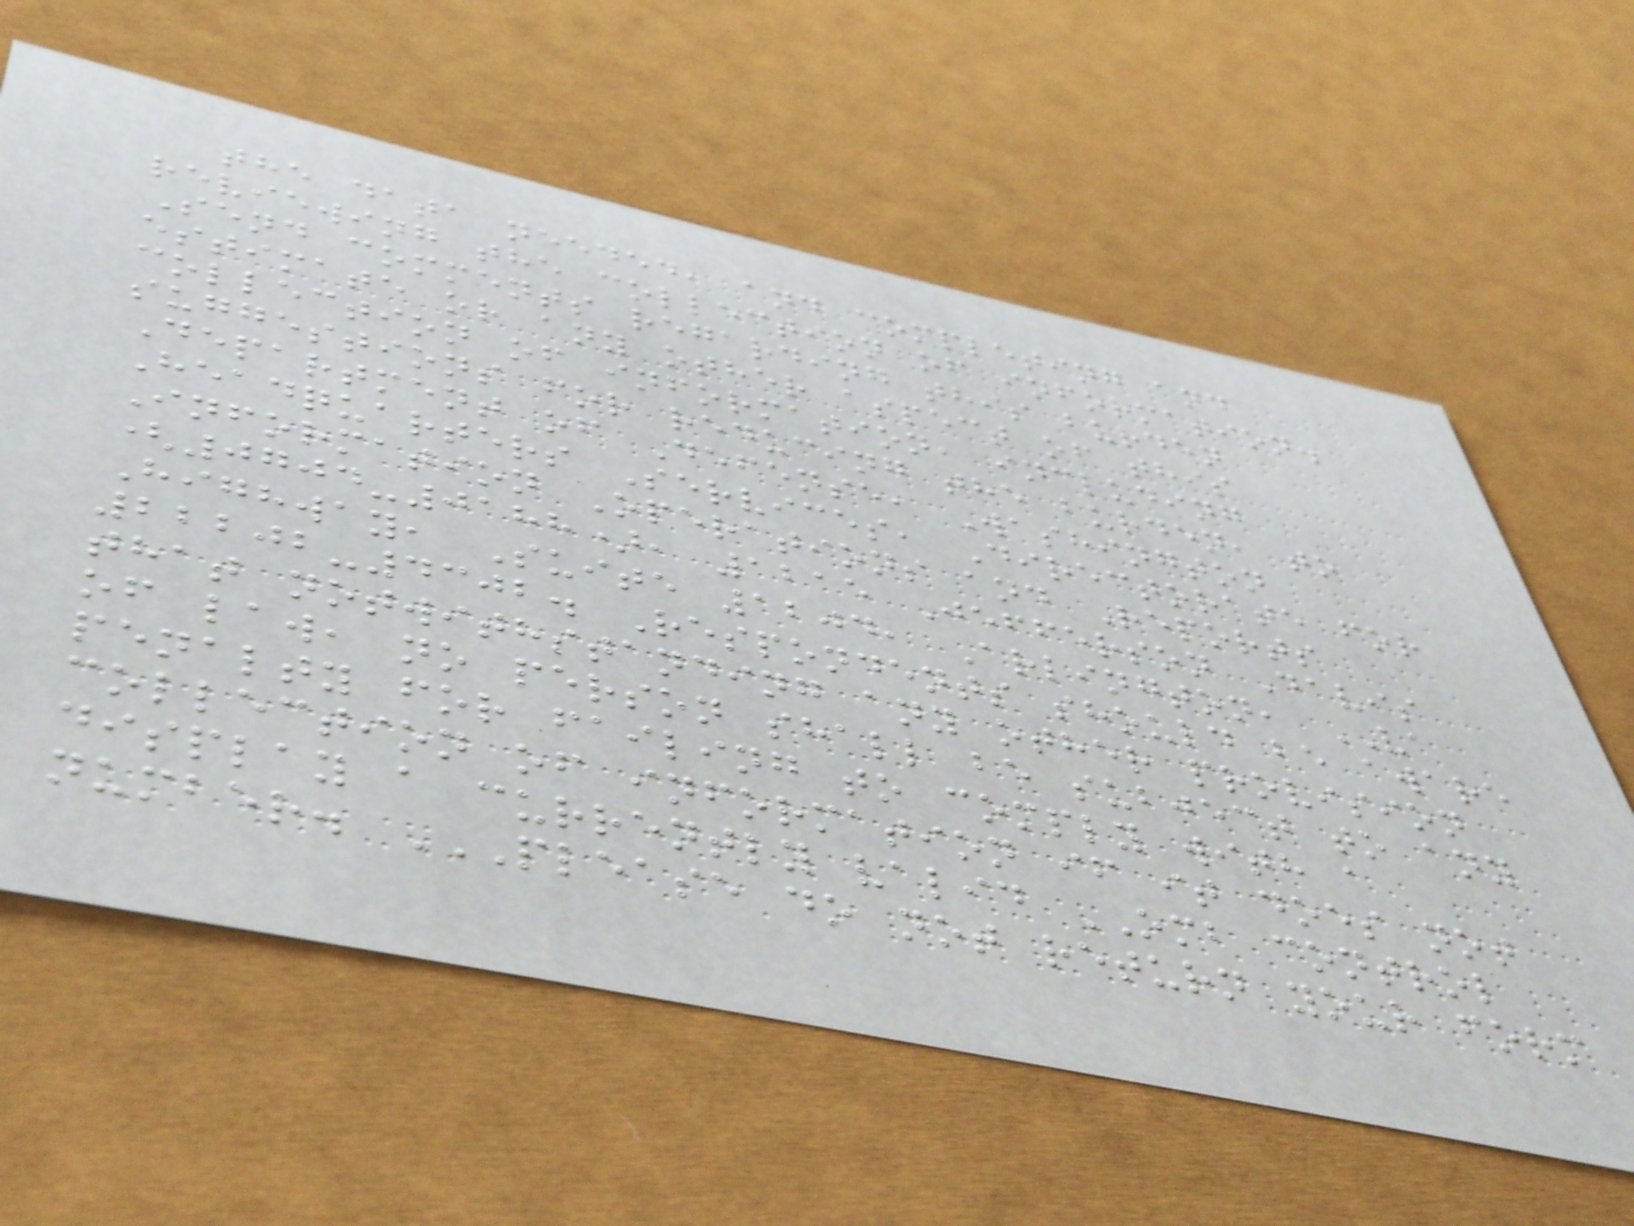the data needed, and completing and
reviewing the collection of information.
Send comments regarding this burden
estimate or any other aspect of this
collection of information, including
suggestions for reducing the burden, to
Department of Defense, Washington
Headquarters Services, Directorate for
Information Operations and Reports
(0704-0188), 1215 Jefferson Davis
Highway, Suite 1204, Arlington, VA
22202-4302. Respondents should be aware
that notwithstanding any other provision
of law, no person shall be subject to any
penalty for failing to comply with a
collection of information if it does not
display a currently valid OMB control
number. PLEASE DO NOT RETURN YOUR FORM
